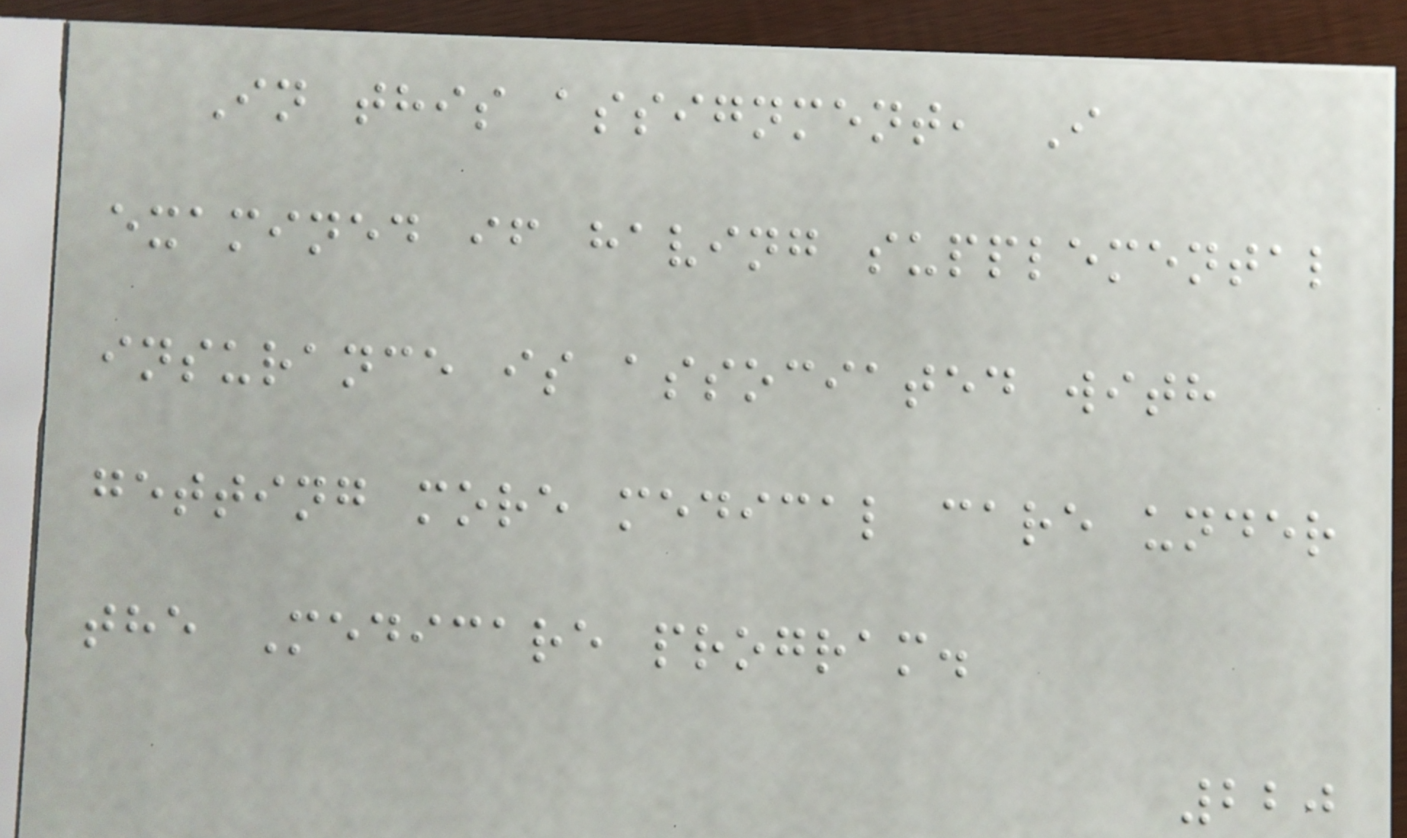In this assignment, I
examined if having supplemental
insurance is associated with
getting more medical care under
the Medicare program.
220
